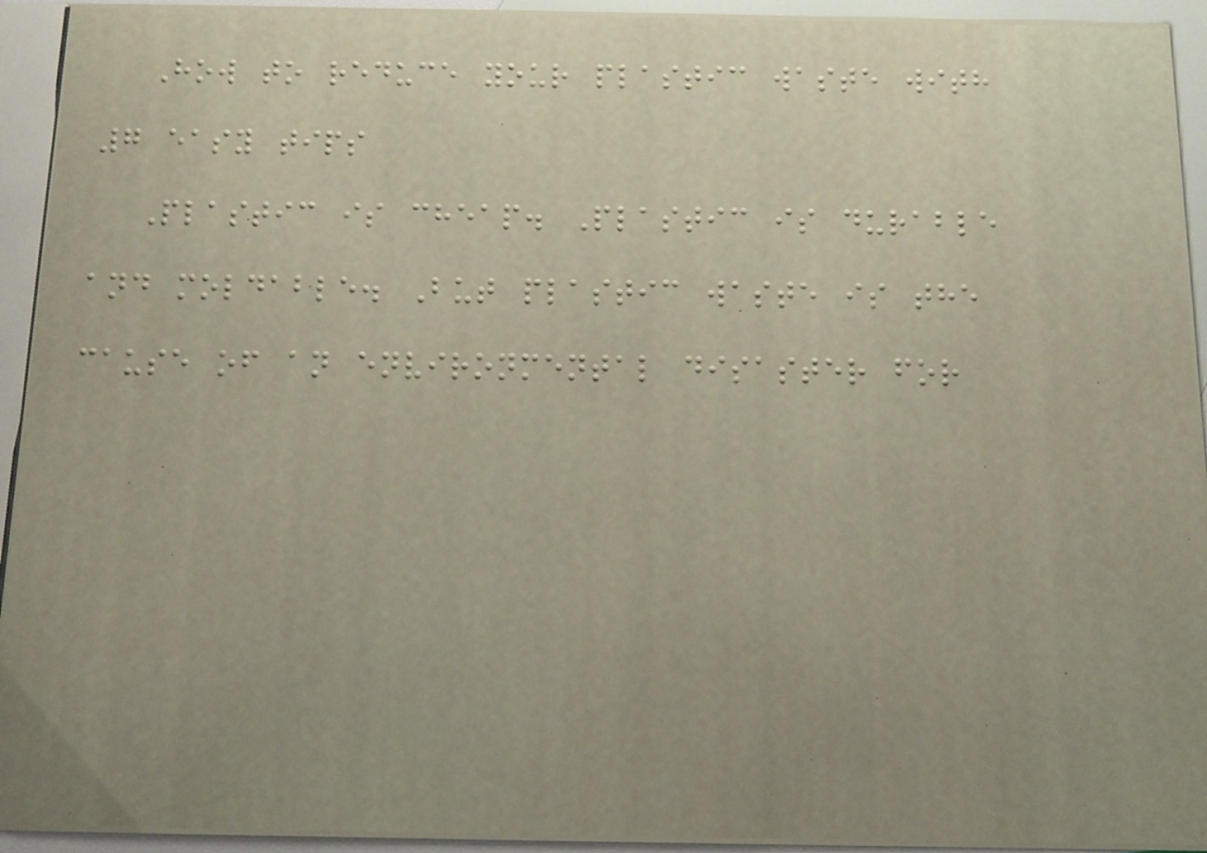How to reduce your plastic waste with
7 easy tips
Plastic is cheap. Plastic is durable
and moldable. But plastic waste is the
cause of an environmental disaster for
